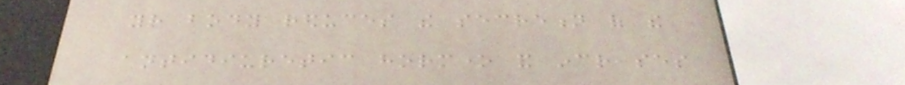your body reduces the secretion of the
antidiuretic hormone and increases
